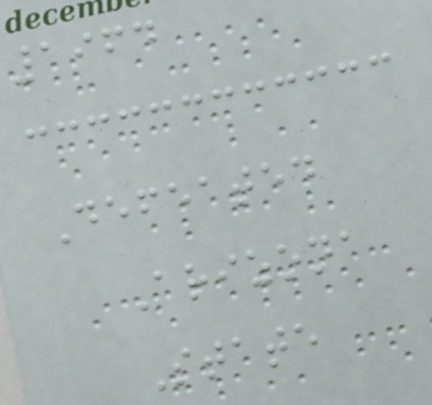1964
Defeated
Arizona
State
